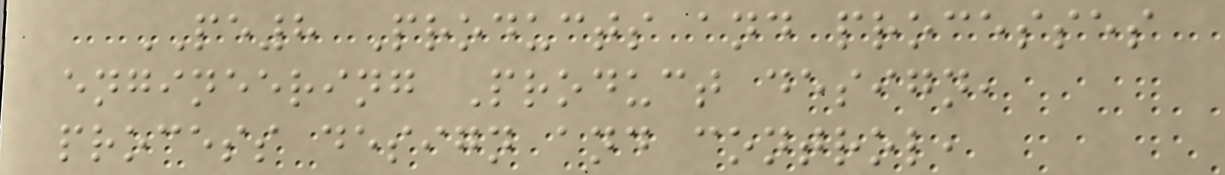PE8 Products and processes
engineering Product design,
process design and control,
